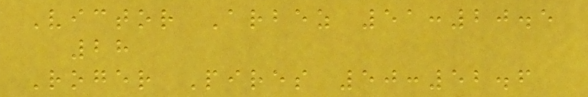Victor Arbez 51:20.5
28
Roger Pires 50:52.6
